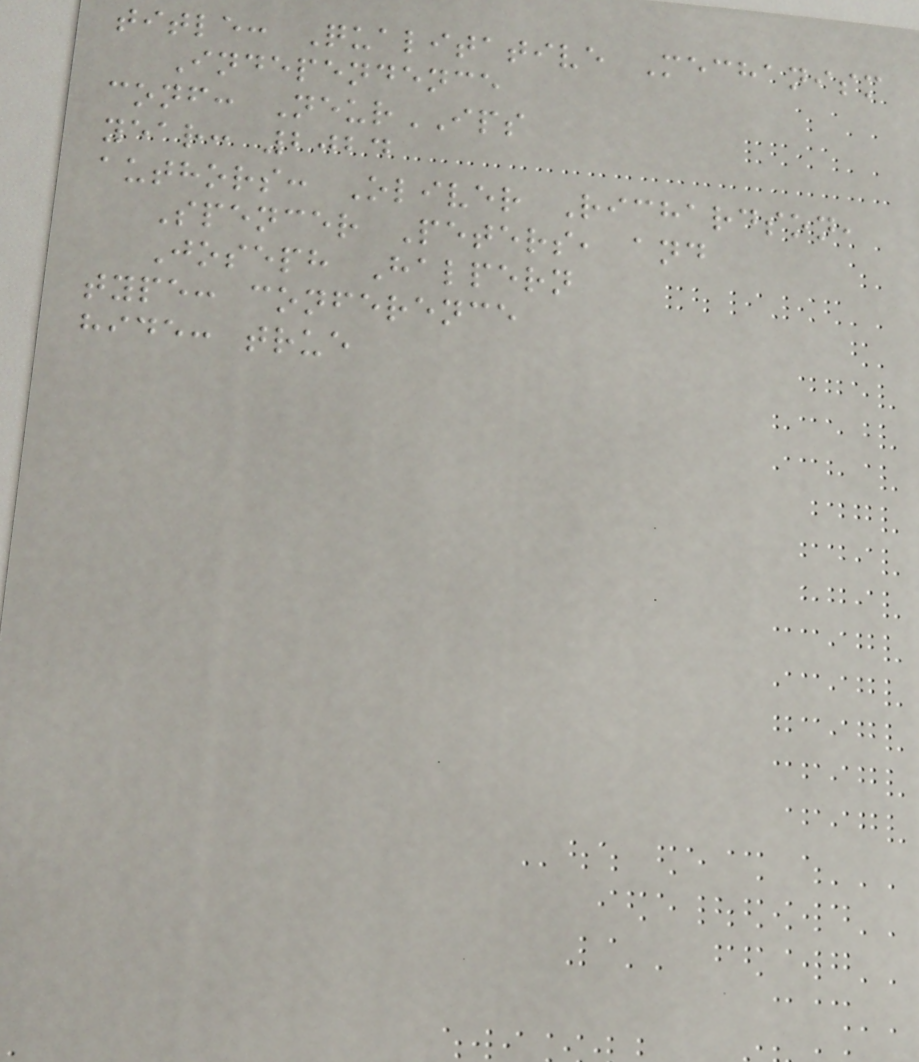title: Qualitative Mechanism
Independence
conf: NeurIPS
year: 2024
authors: Oliver Richardson,
Spencer Peters, and
Joseph Halpern
type: conference
hide: true
